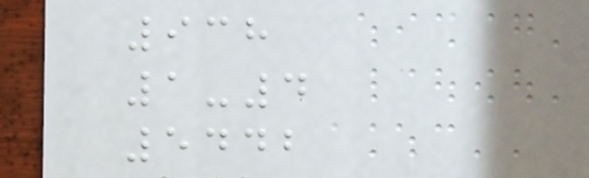938
1-4
5442
